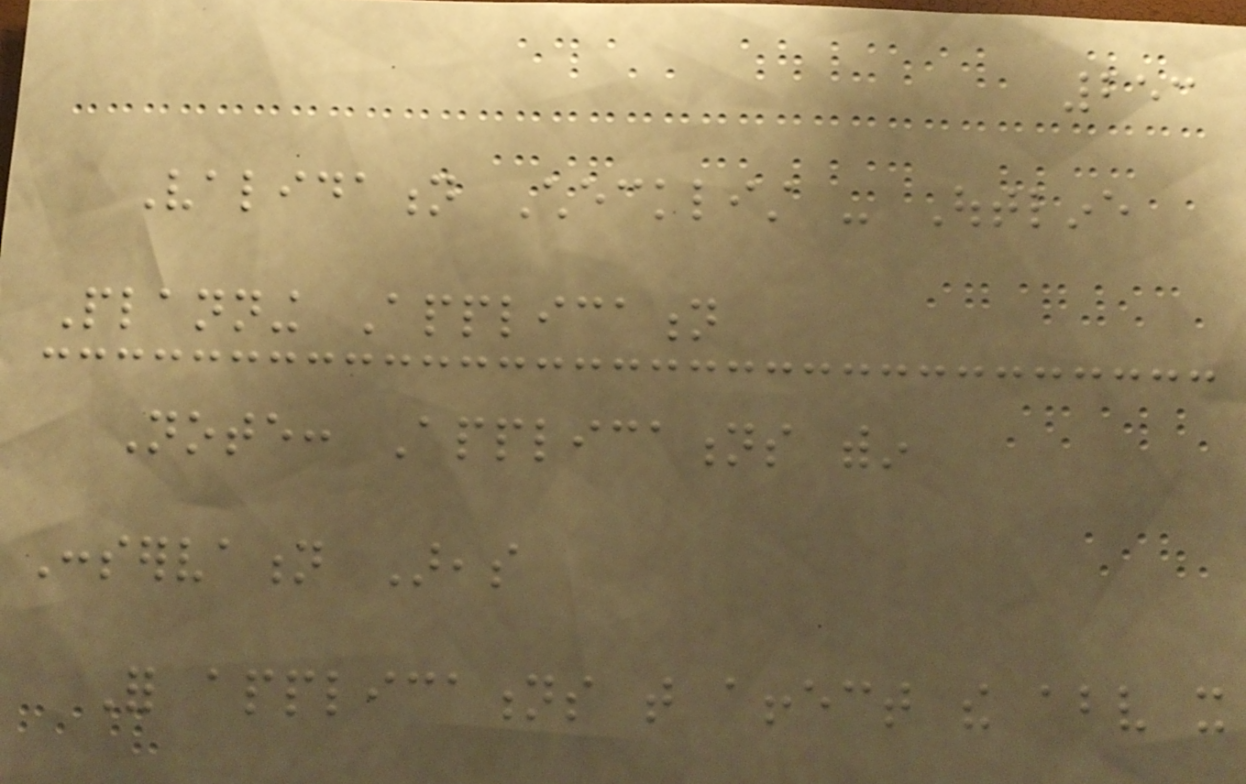253
Validation Checklist - Outline
Planning Application
Note: Applications within
Conservation Areas
For applications that affect the above it
